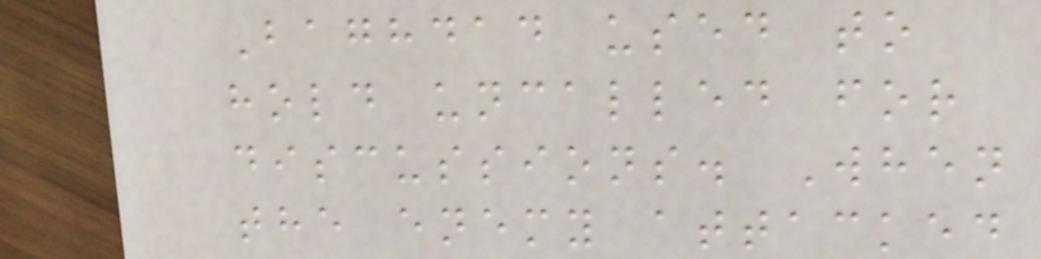Baghdad used to
hold uncalled for
discussions. When
the enemy attacked
